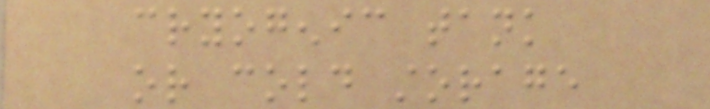cryogenic tank
or cold storage
